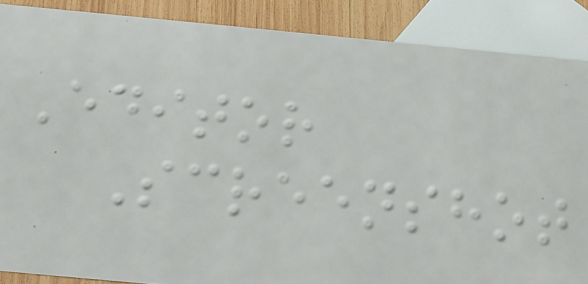Editor
Screenshot
